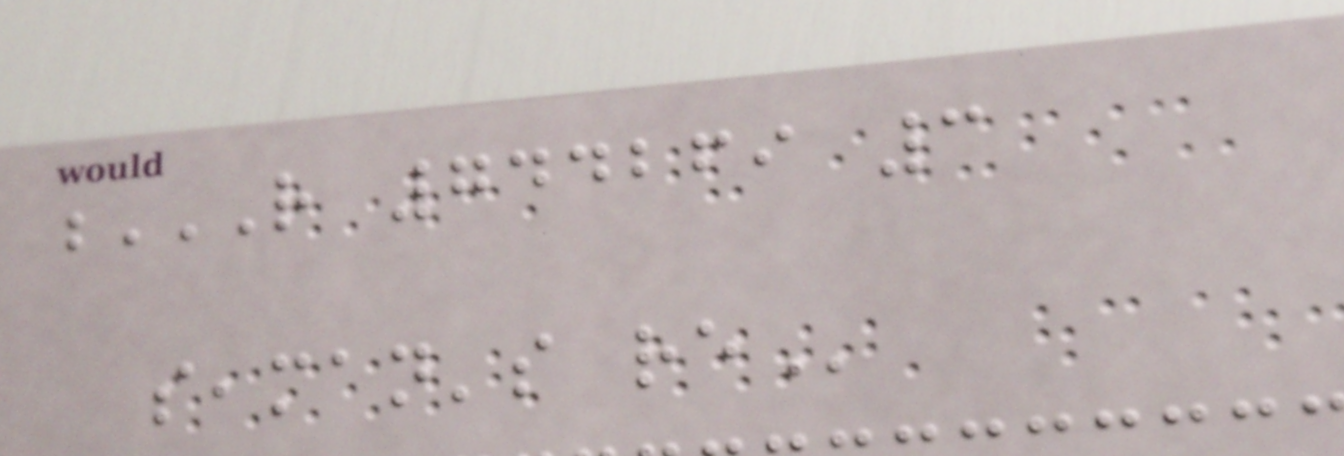R 744269 3
SEAMAN'S RE
